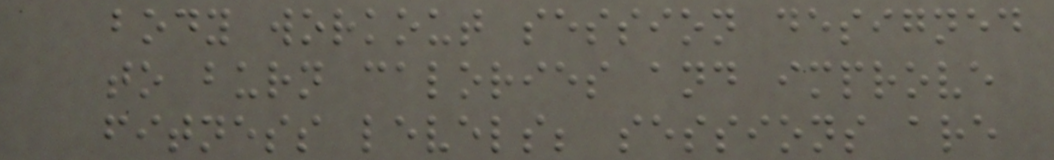body workout session designed
to burn calories and improve
fitness levels; sessions are
